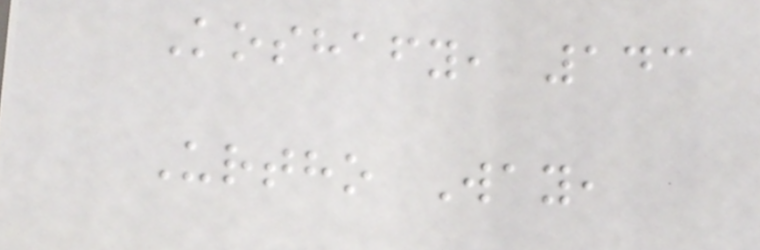Koshafy, 143
Urtho Way,
